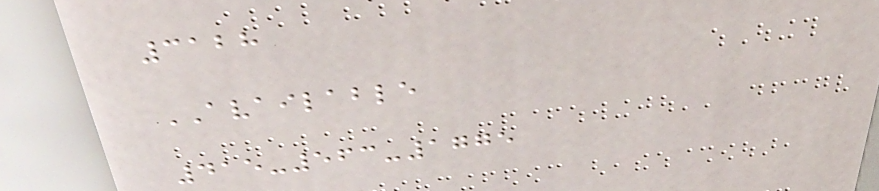3128
AVAILABLE
415-563-1775
